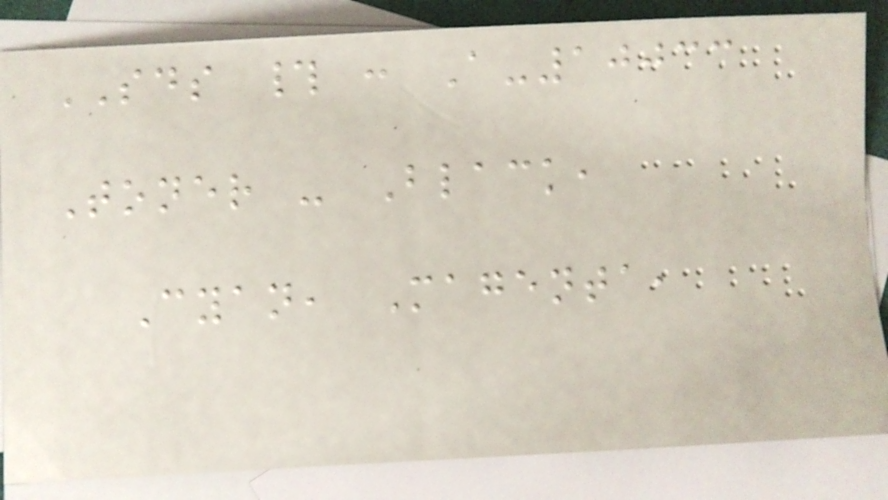SDS # : A-10033
Toner - Black,
Cyan, Magenta,
